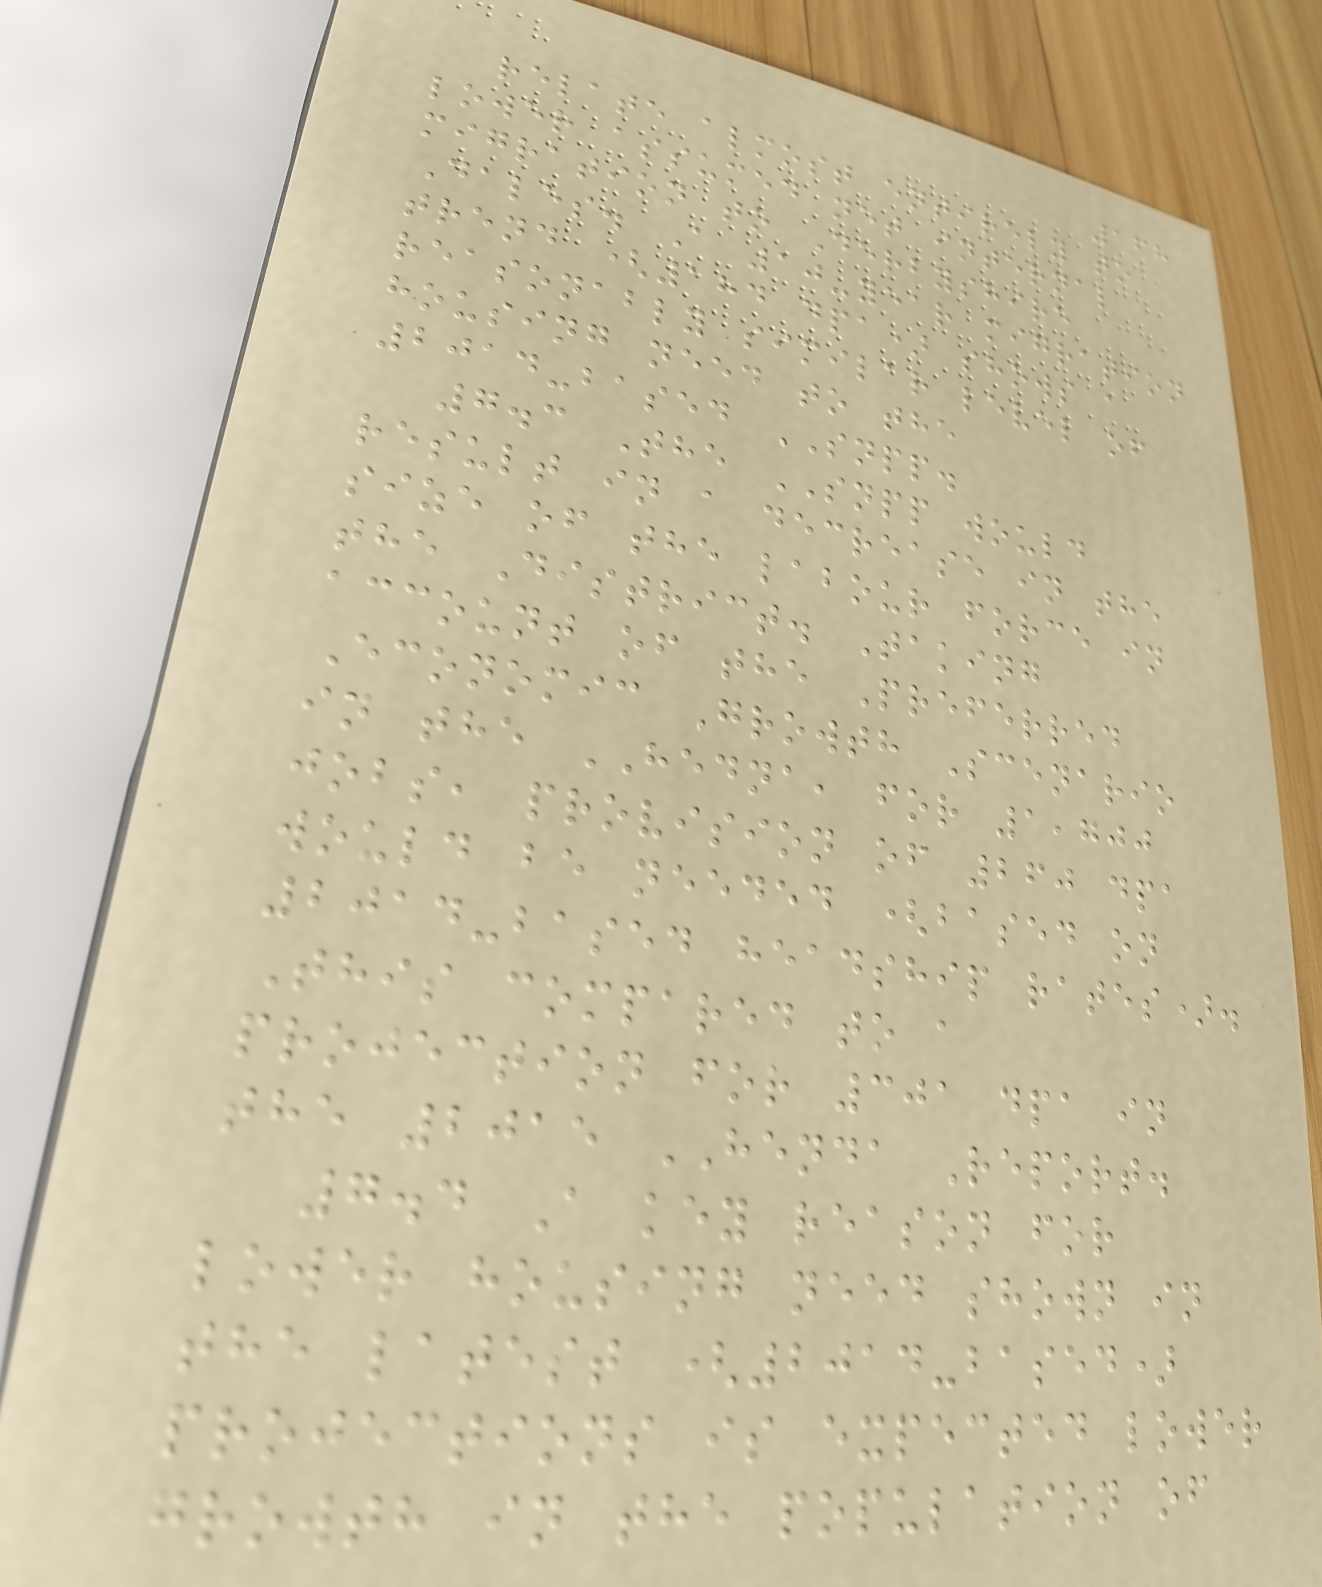168
relate almost entirely to
lower assumed net internal
migration to Derbyshire
Dales. A 10-year migration
trend (184 dpa) shows a
reasonably similar level of
housing need to the
2014-based SNPP.
7.3 The SNPP would
result in a decrease in the
size of the labour force in
the District. Taking
account of the Preferred
Economic Growth Scenario
in the HEDNA, for 1,700
jobs, provision of 260 dpa
would be needed (based on
2014-based headship rates).
This compared to a
projection for 301 dpa in
the 2015 HENDA Report.
7.4 A key reason for
lower housing need shown in
the latest (2014-based)
projections is expected lower
growth in the population of
